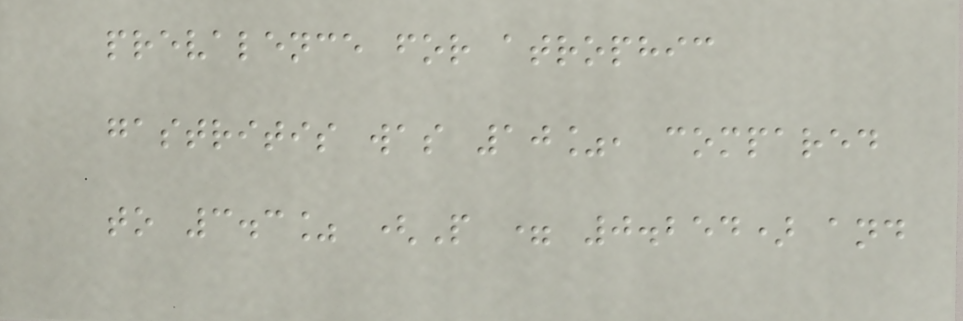prevalence for atrophic
gastritis was 10%, compared
to 3.3% (P = 0.254) and
